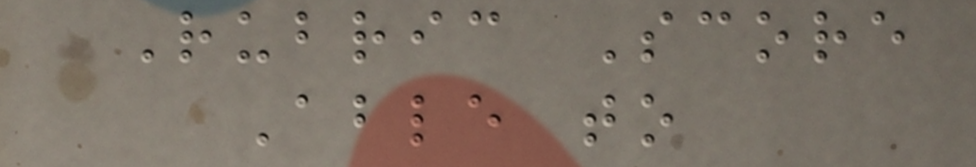Rubric Score
Able to
